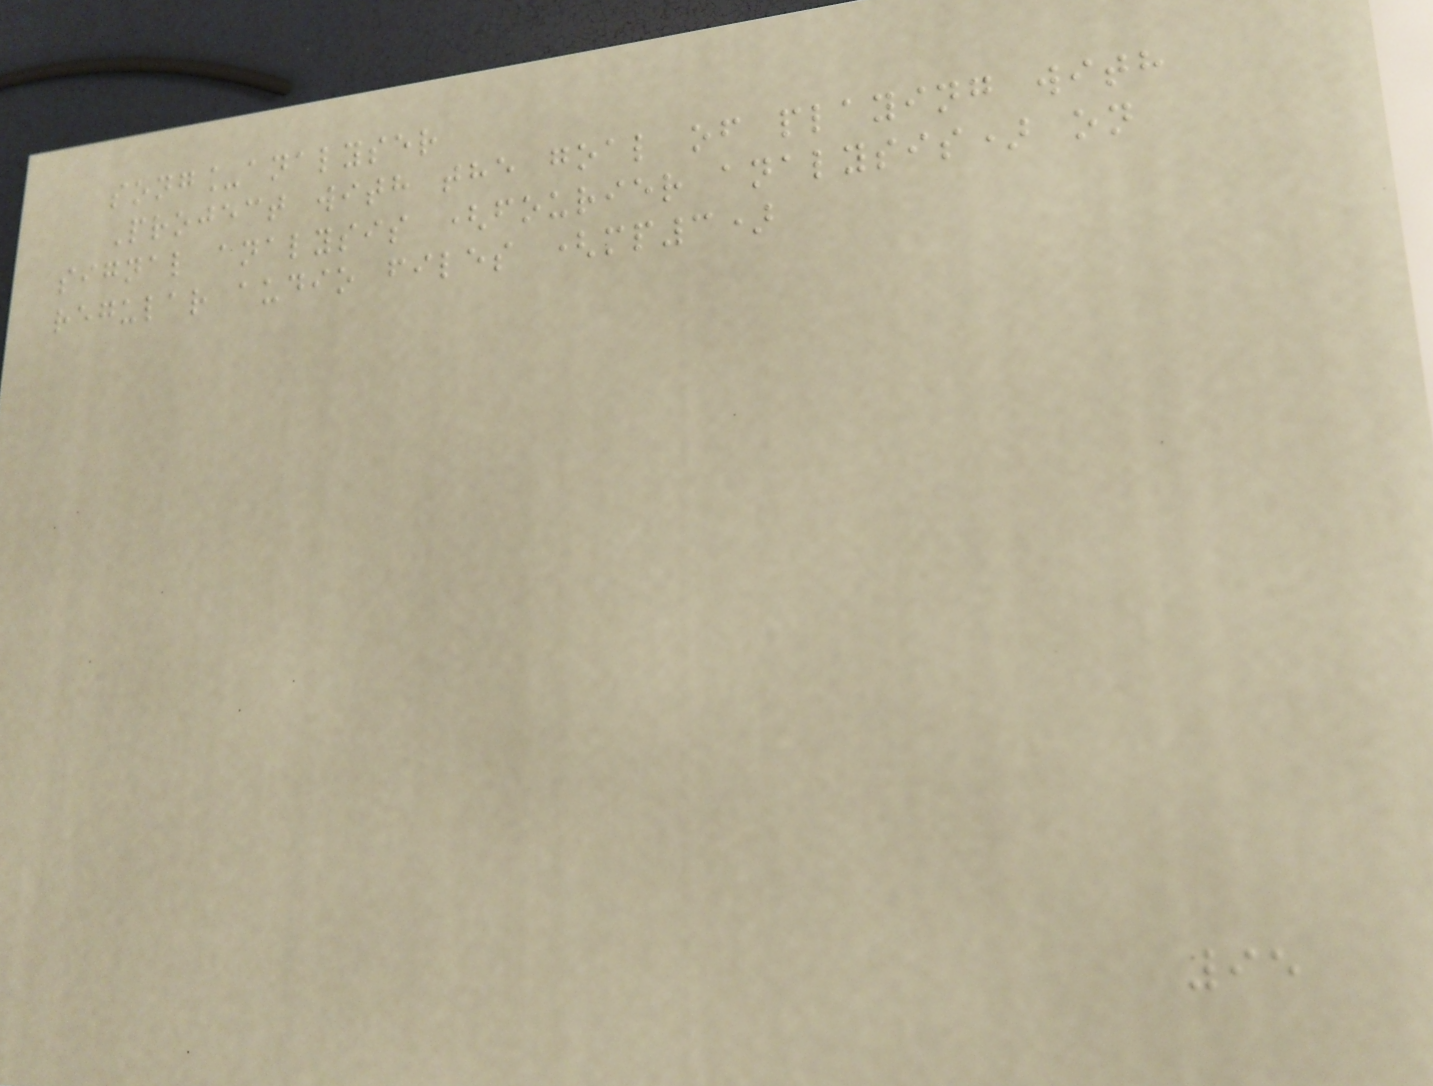song_analyser
Project with the goal of playing with
signal analysis (fourier analysis) on
regular audio files (mp3)
95
